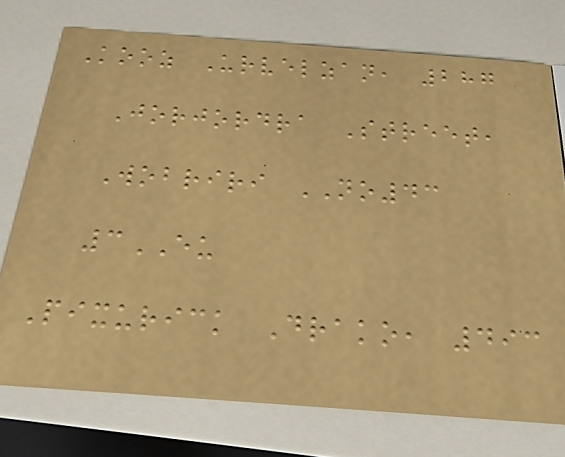Kooz Urvelzan, 287
Jorjordra Street,
Wobriri NO43
3EU
Pixurick Drako, 493
